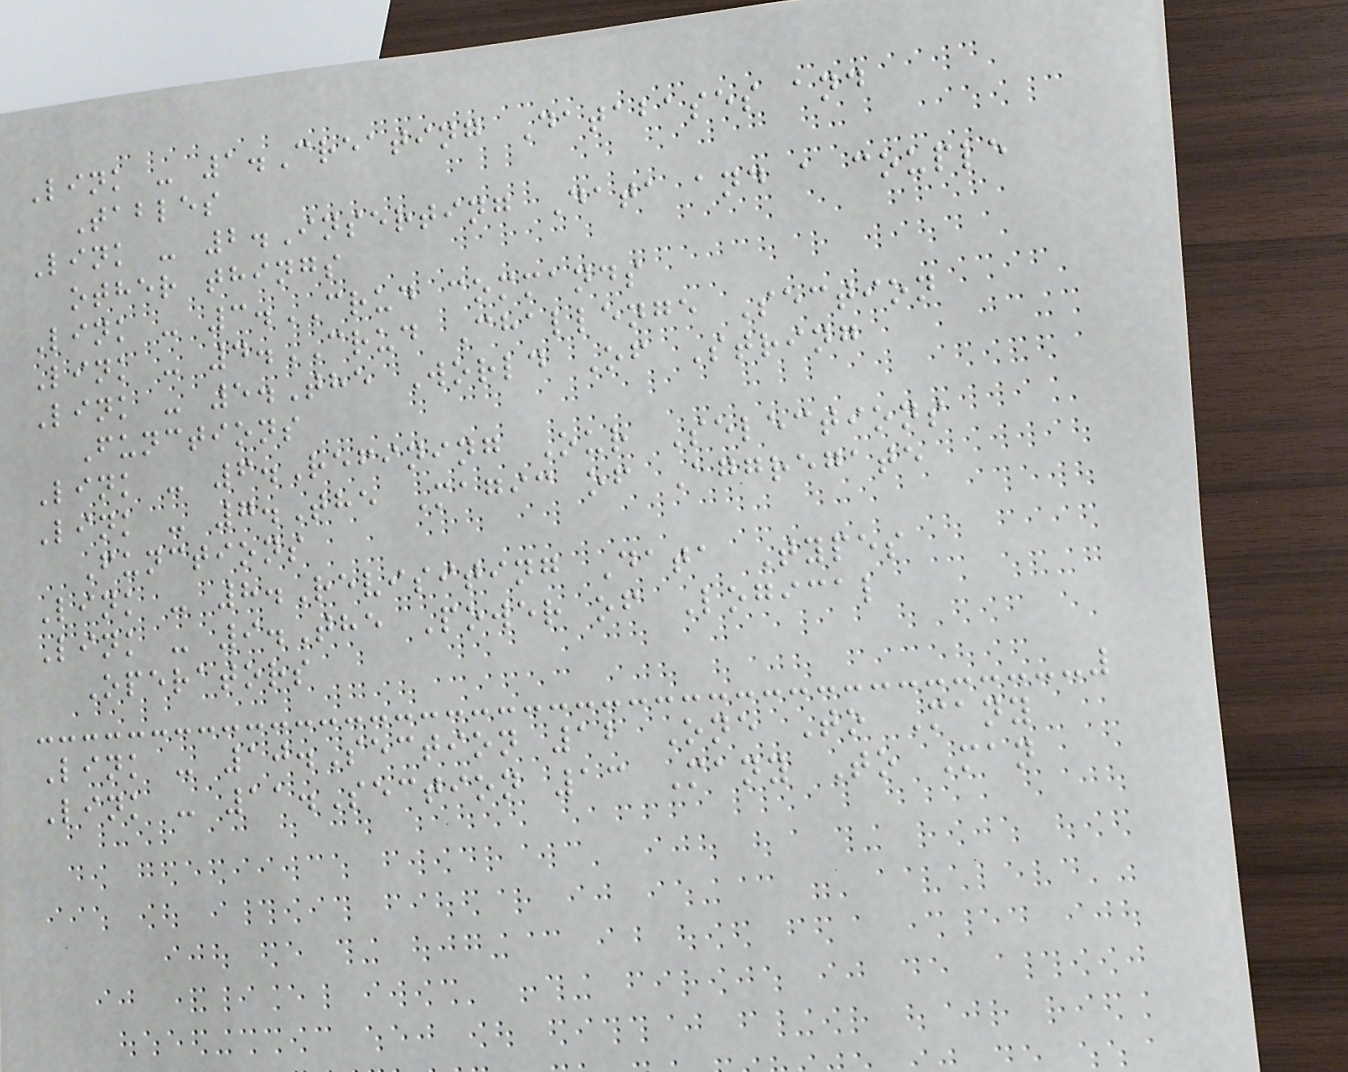Link - 1.Creating Databases and
Tables
Link - 2.Inserting Data and a couple
other things
Link - 3.CRUD commands
Link - 4.CRUD Challenge Section
Link - 5.The World Of String
Functions
Link - 6.Refining Our Selections
Link - 7.The Magic of Aggregate
Functions
Link - 8.Revisiting Data Types
Link - 9.The Power of Logical
Operators
Link - 10.Section 12 One To Many
Link - 11.Section 13 Many To Man
